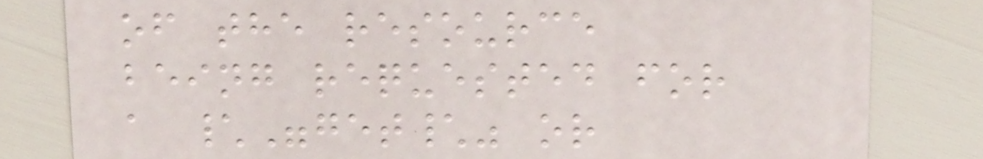of the resource
being requested for
a \"get\" or
